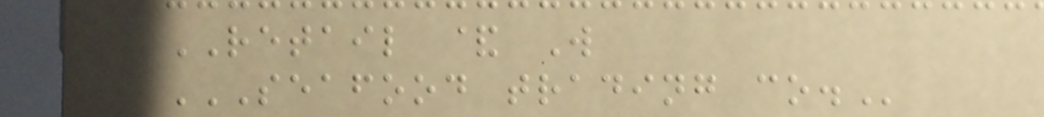RETAIL & W
SEAFOOD TRADING CO.
